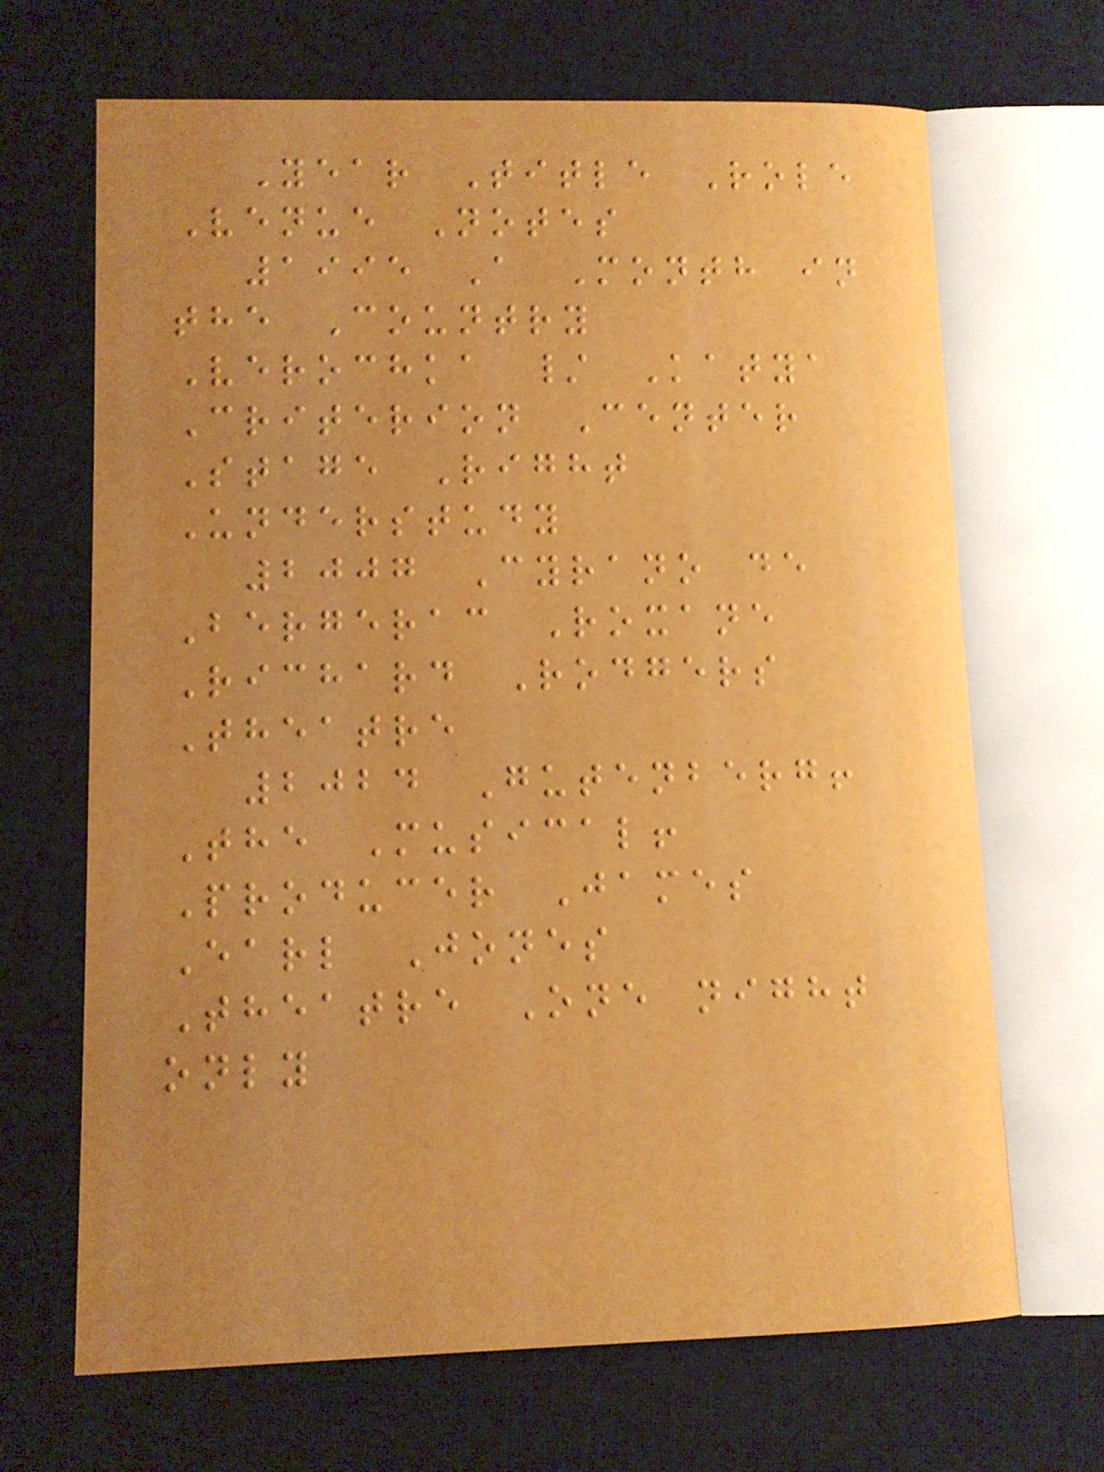Year Title Role
Venue Notes
1995 A Month in
the Country
Verochka / Katya
Criterion Center
Stage Right
Understudy
2007 Cyrano de
Bergerac Roxane
Richard Rodgers
Theatre
2024 Gutenberg!
The Musical!
Producer James
Earl Jones
Theatre One night
only
